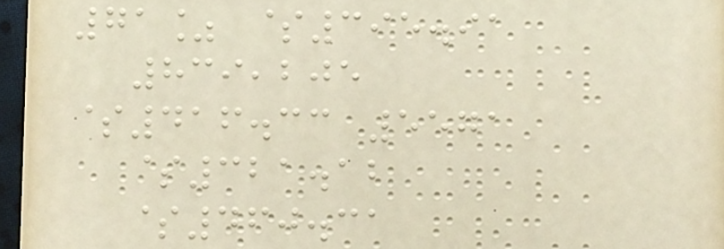71% $395.91
839,205
$416.33 5571
$321.12
$460.31
